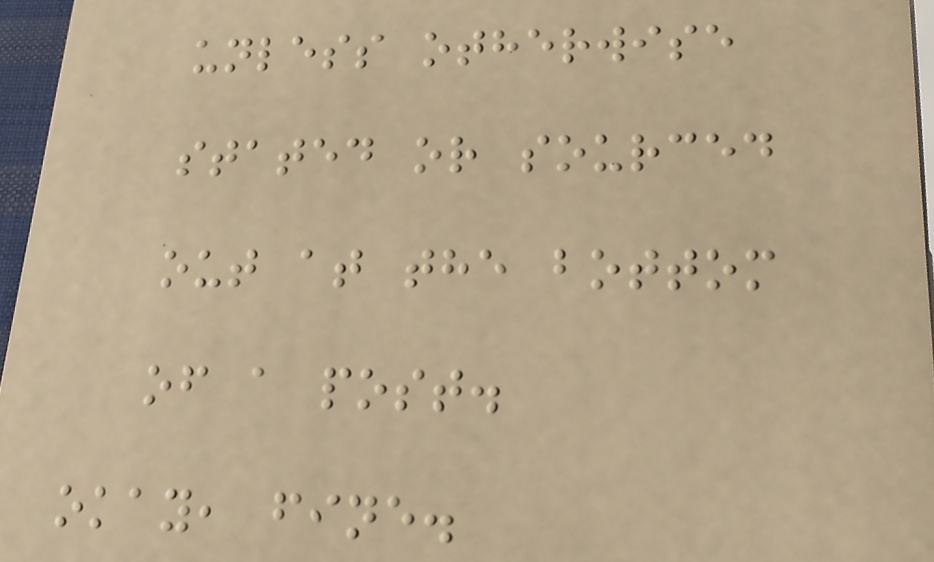unless otherwise
stated or sourced
out at the bottom
of a post.
okay, fine.
